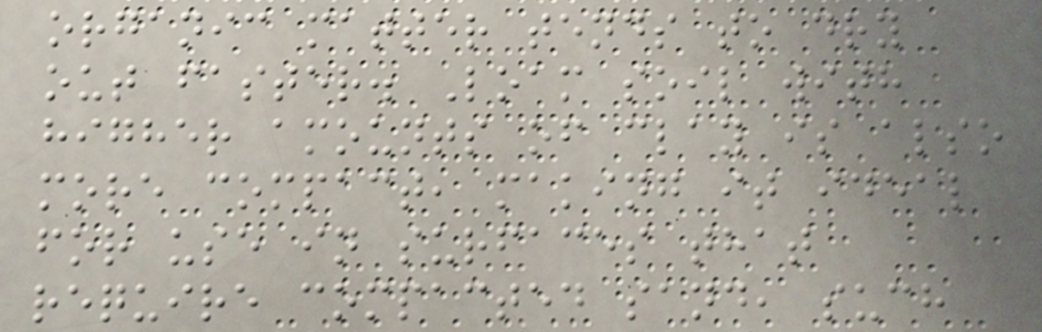organic matter tends to dry
out faster. Loam soil with
higher amounts of clay is also
more compact, making it ideal
for use in surfaces that
require compacted sand, such
